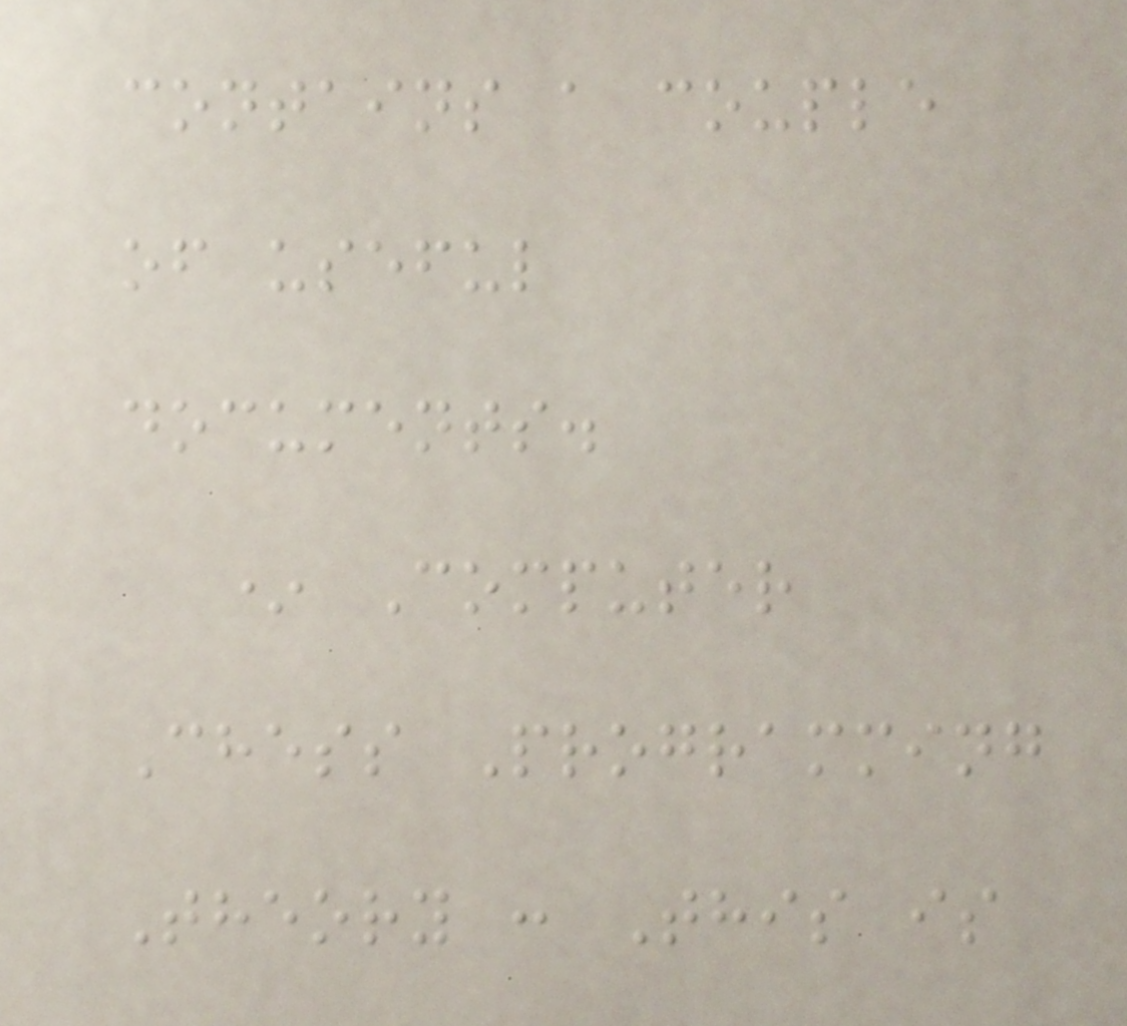contains a couple
of useful
documents.
* Computer
Chess Programming
Theory : This is
